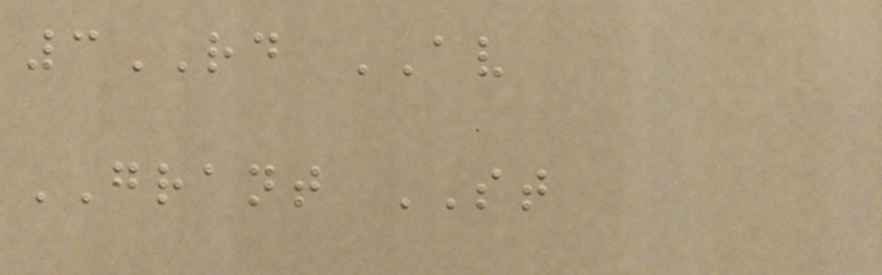3RD AV
GRANT ST
